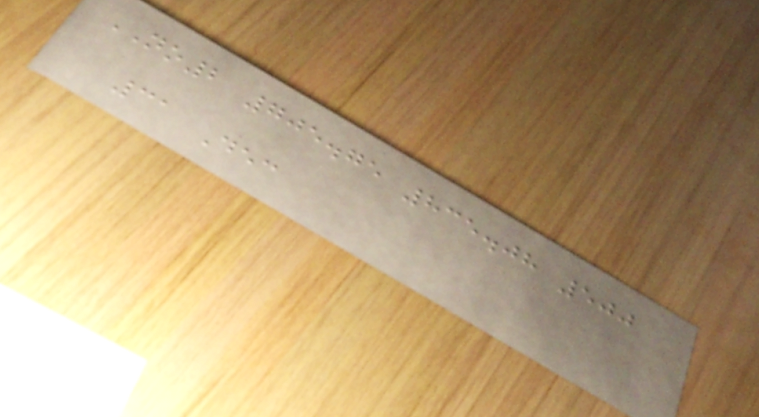NO2 705.75 835.08 500
31 Dec
